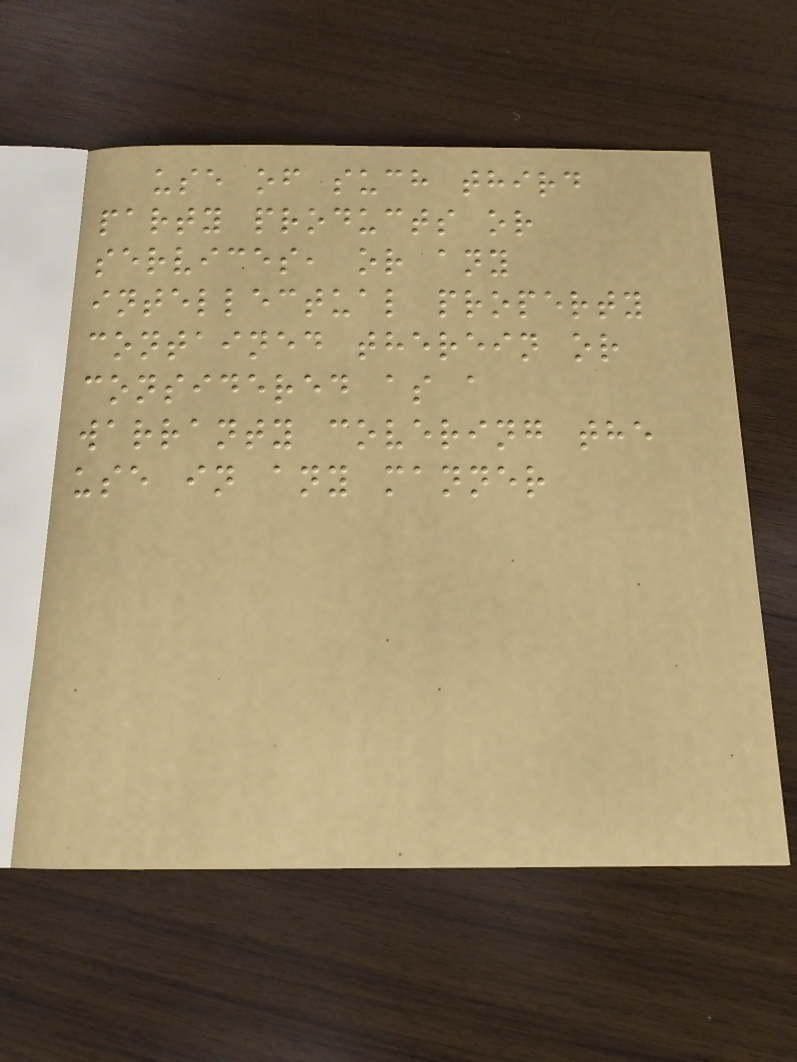use of such third
party products or
services, or any
intellectual property
contained therein or
considered as a
warranty covering the
use in any manner
